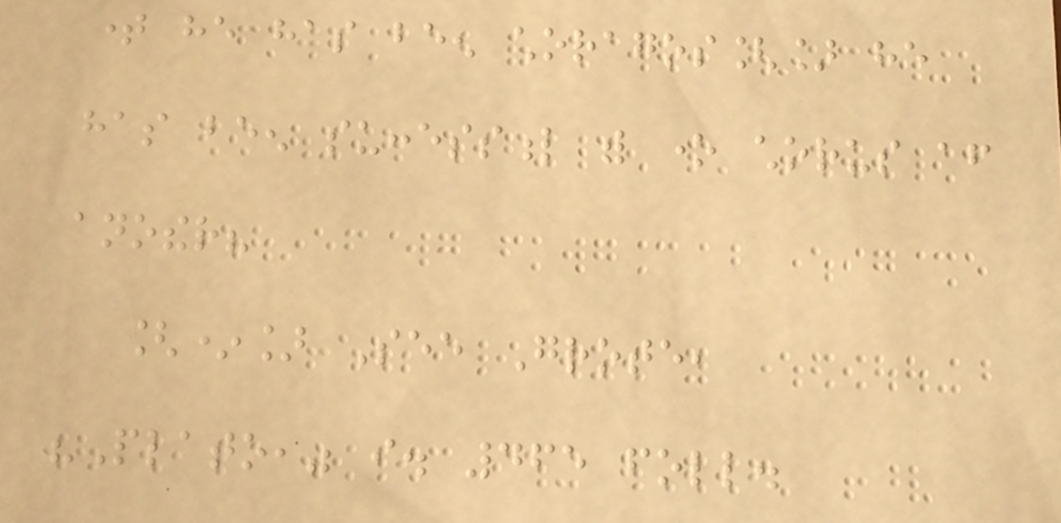time he has been choragos[] he
has been successful with one chorus after
another?
[*] See Grote,
"Plato," i. 465 foll.
